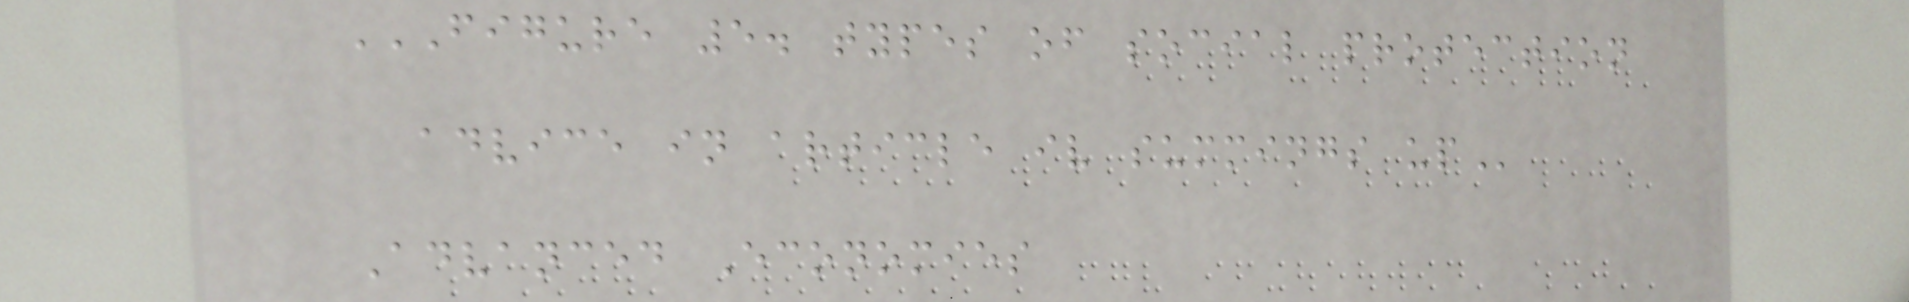FIGURE 5. TYPES OF SOCIAL PROTECTION
ADVICE IN ARTICLE IV SUMMINGS UP
Advanced Economies
